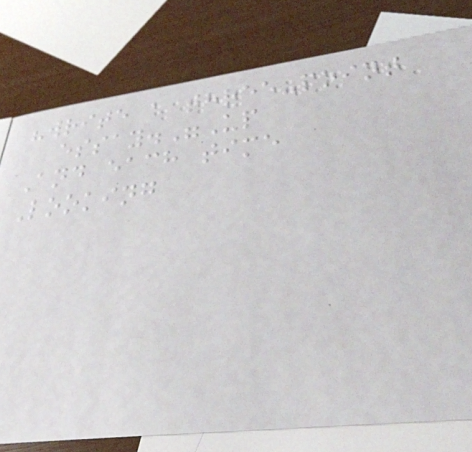"write a three-point
essay."Up
And each time
Looking
